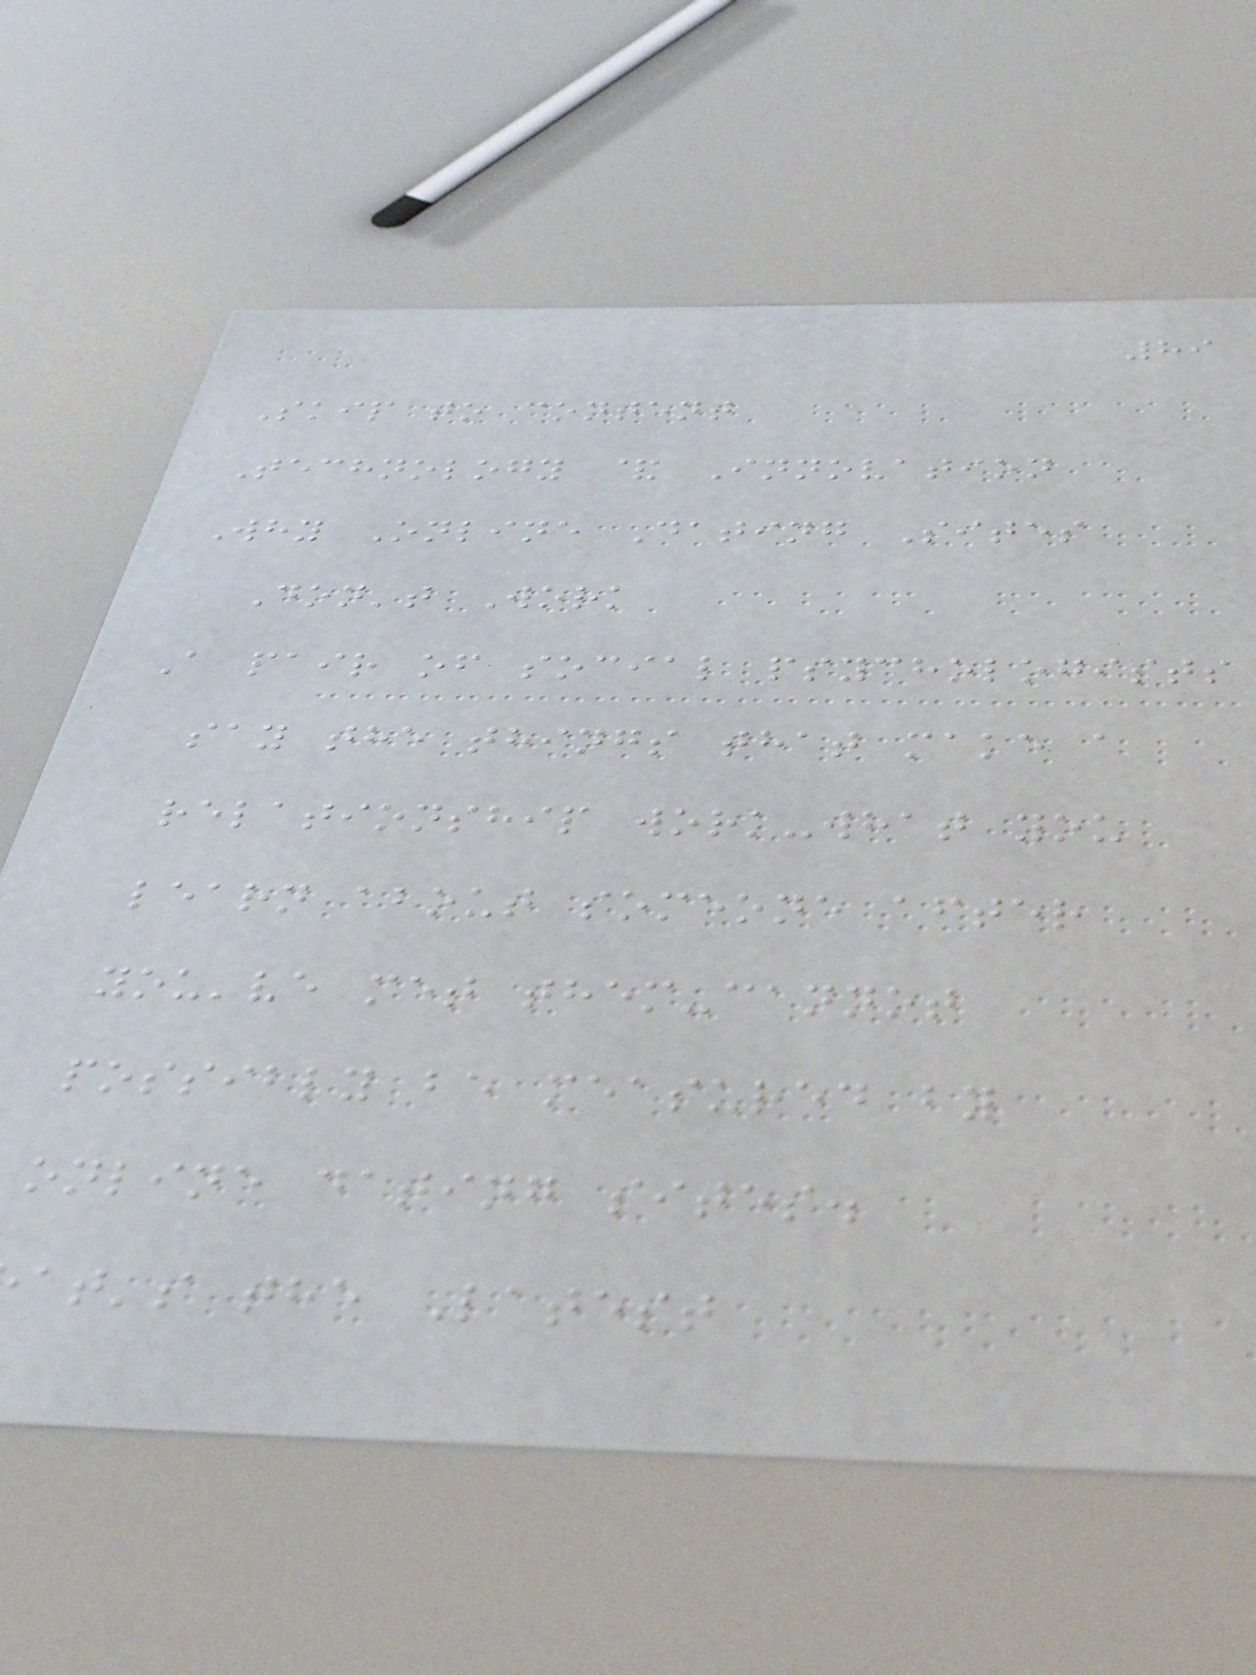89
Skip to content
Technology & Innovation
Why Online Dating Sites
Don't Work
A pair of social psychologists
say the things that make a
relationship work-what you
learn about someone after
you've met them-cannot
possibly be measured by
online dating sites.
at's the Latest
